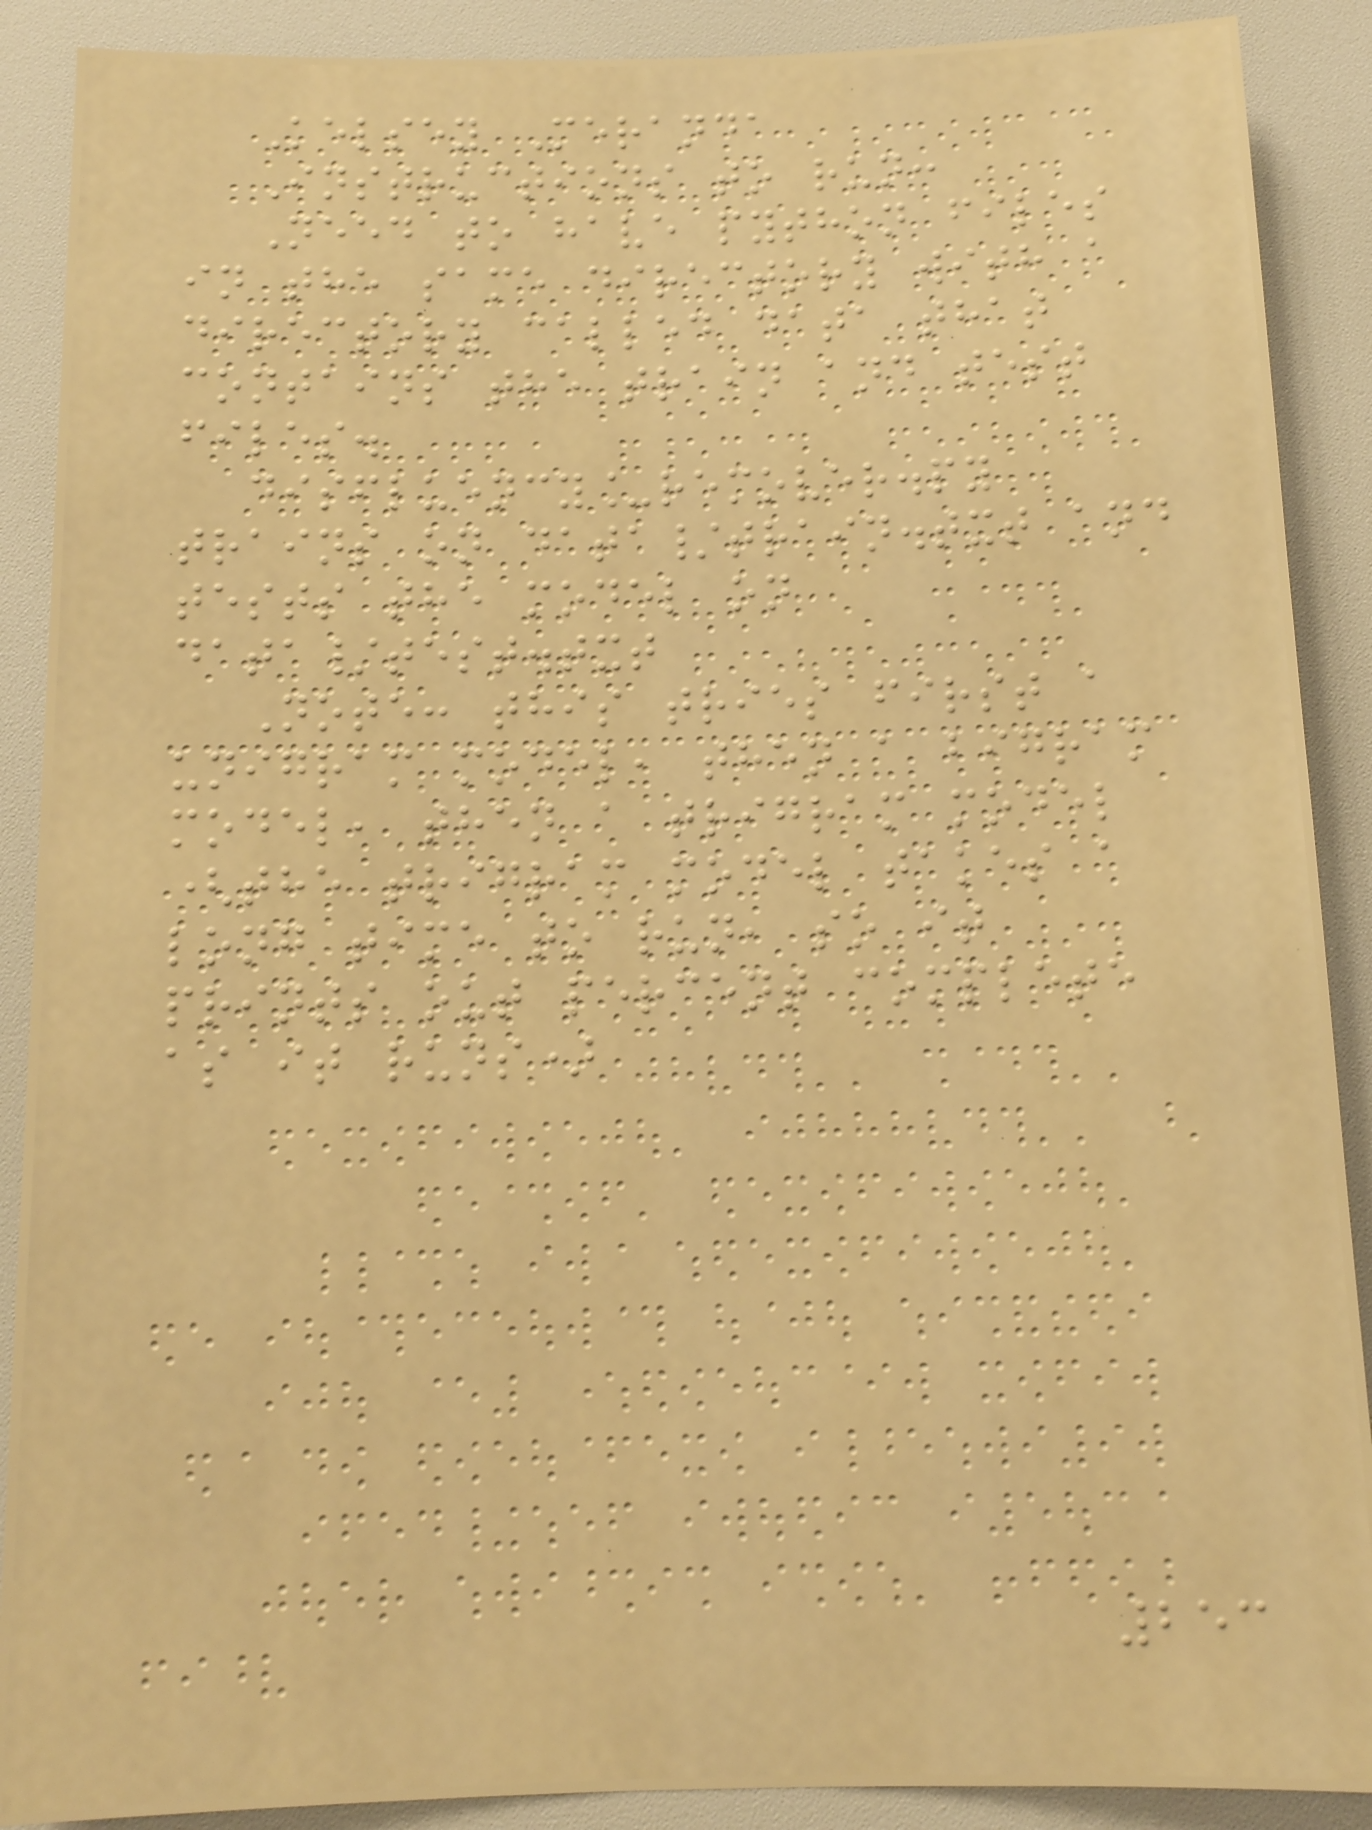Kelsey Meranda
Instructions to run:
Need to have python files
in the same directory with a
directory called data that
contains the train and test
files.
disfluency_remover.py
trains on data/train.txt and
tests the model on
data/test.txt
Note: this tries first a
unigram model, then a bigram
model, then a trigram model
(the trigram model takes a
long time to run, so it
prints out percent complete
as it runs)
253
